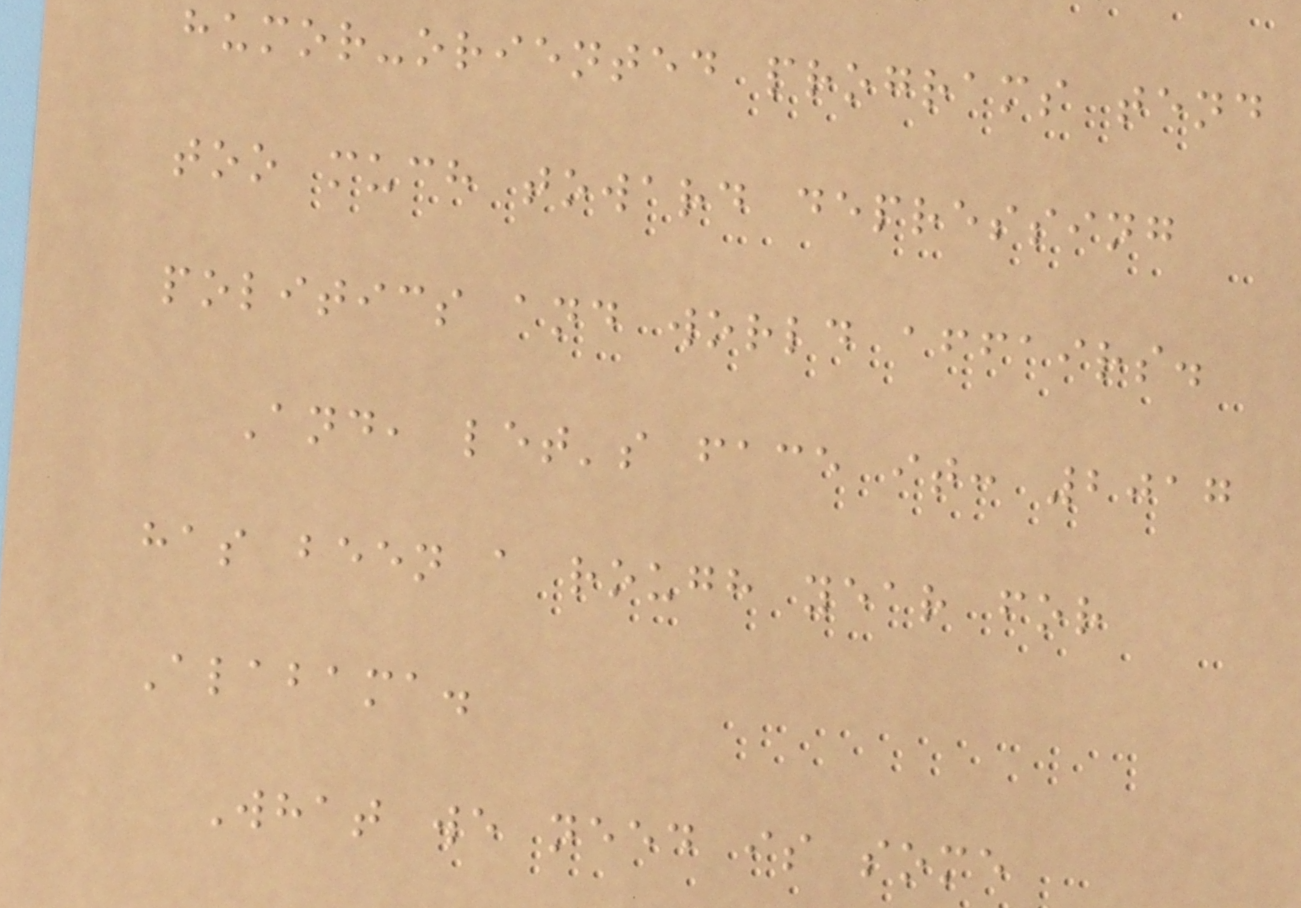humor-oriented programs tend
too much toward depressing
politics and world affairs.
And, let's face it: 2017
has been a rough year for
Alabama.
What we need is some
